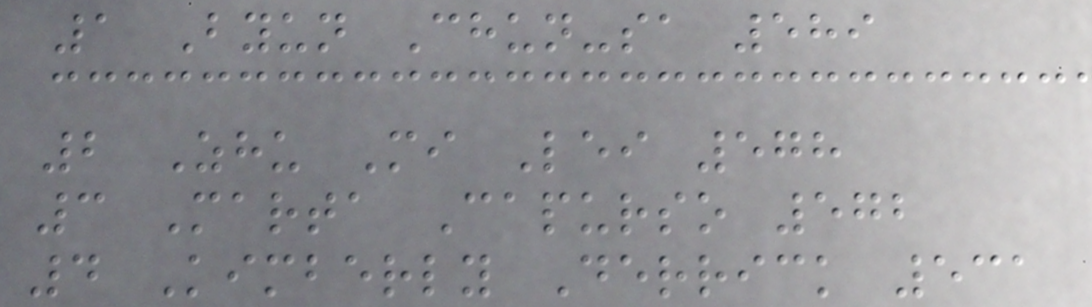1 Byun Chun-sa 589
2 Zhu Mi Lei 578
3 Marta Capurso 572
4 Kimberly Derrick 531
